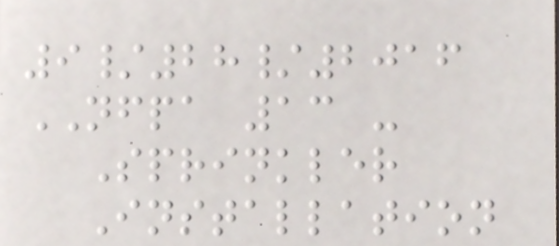9/28/2016
NFPA 13 -
Sprinkler
Installation
